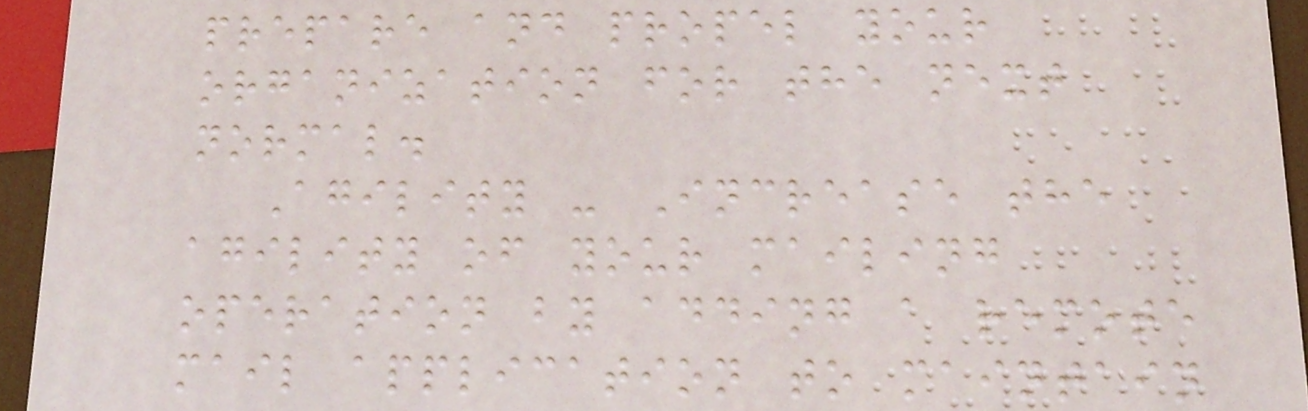prepare and propel your
organization for the next
normal.
Agility - Increase the
agility of your mailing
operation by adding a remote
mail application to maintain
